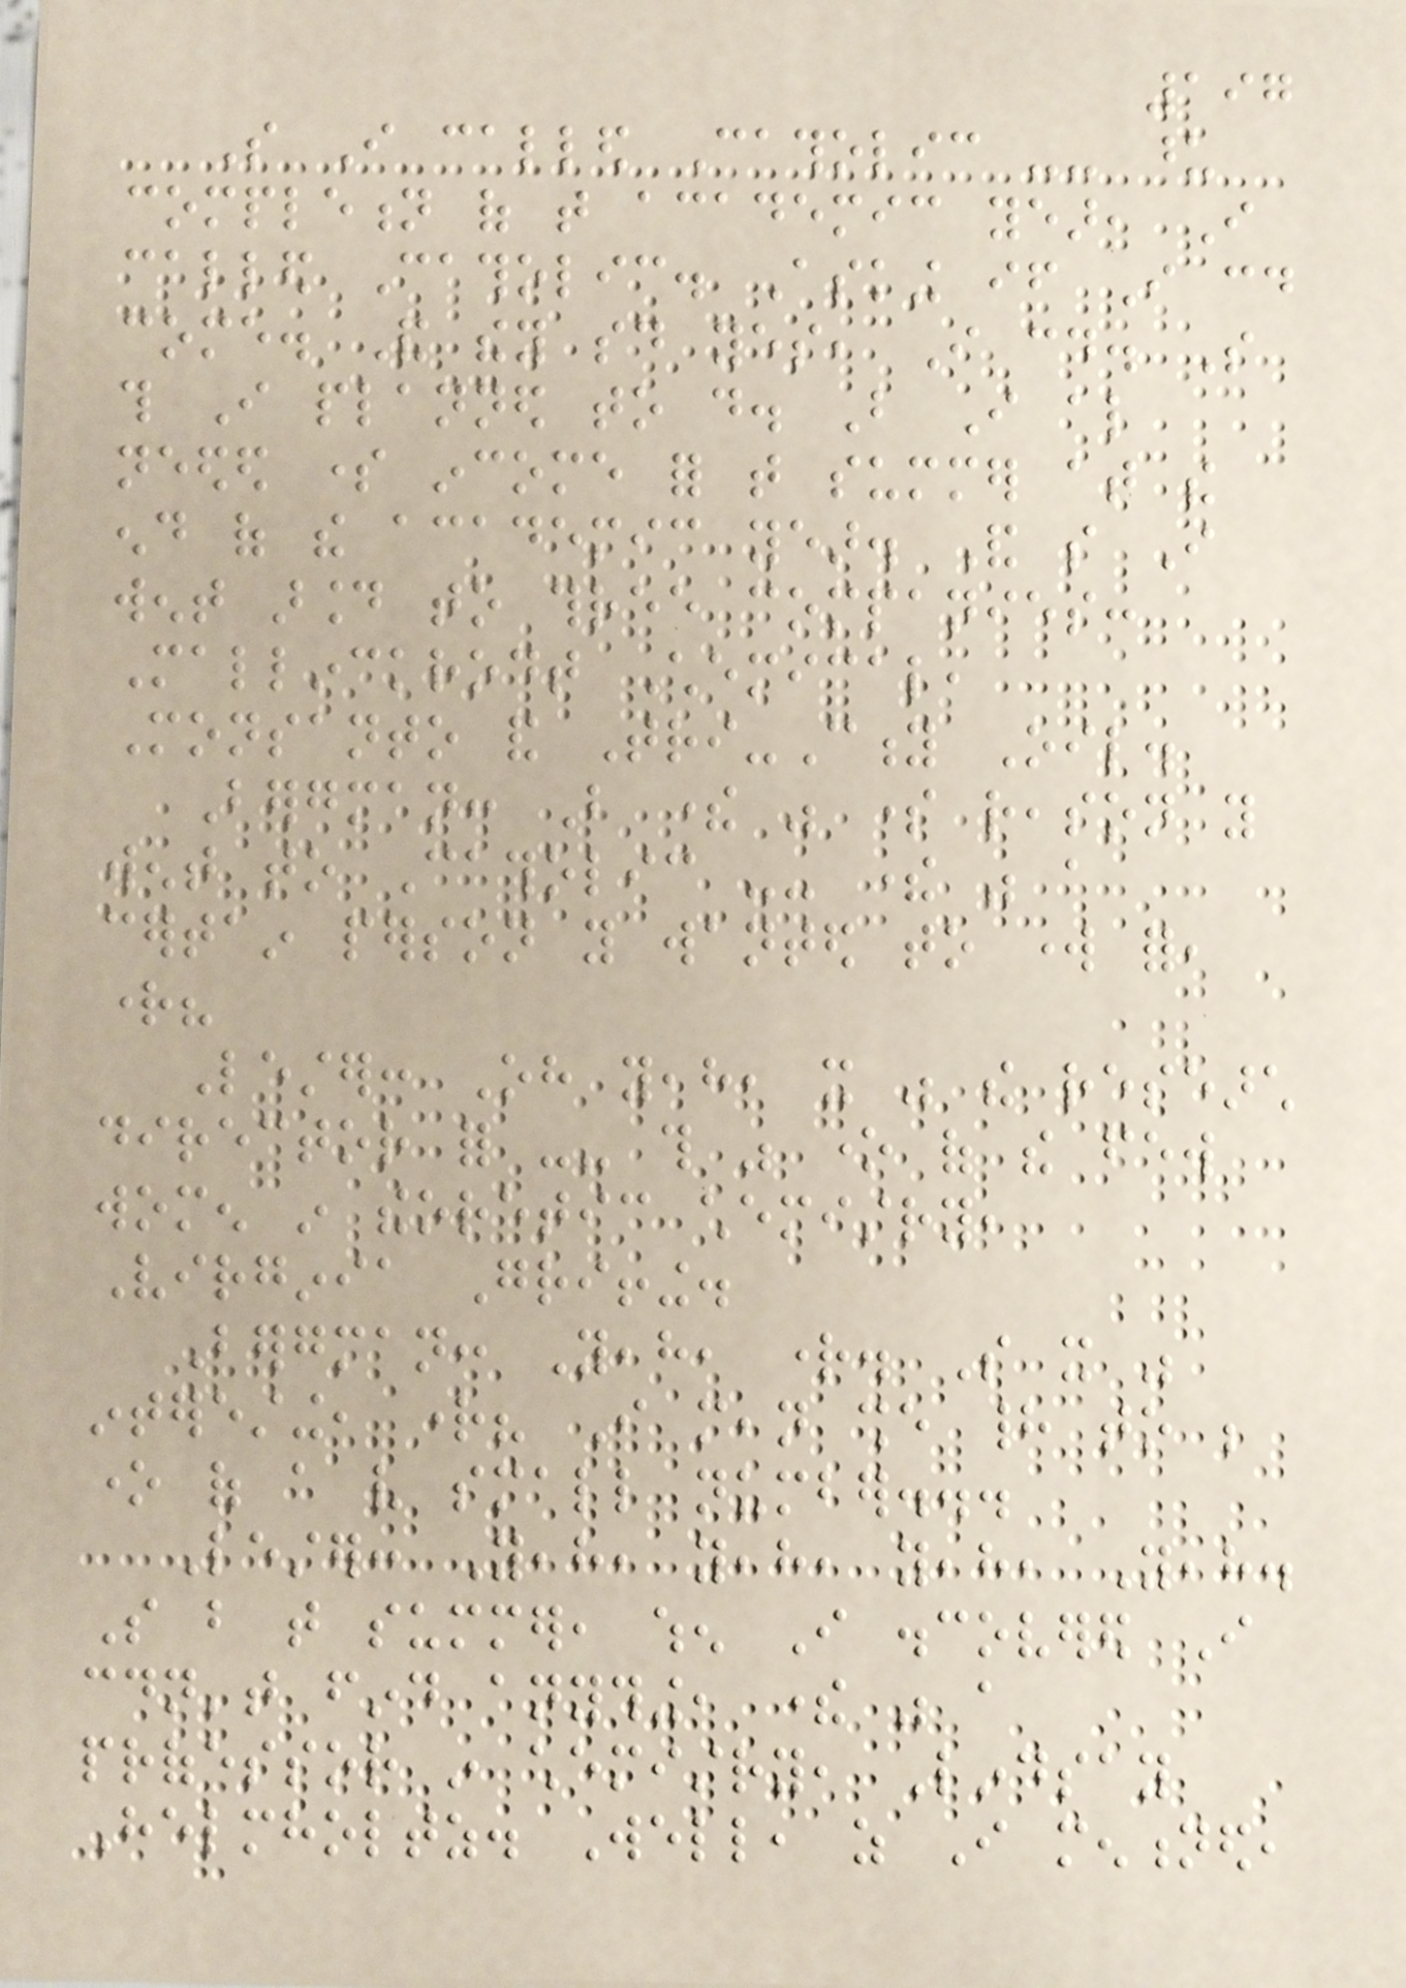197
So I called Catholic -- upon
completion of that academic year, I
called Catholic. Asking if I could
come. And they said yes, I could. So
this I planned to do. But I also
needed some income for that summer at the
end of the academic year. And so I
went around to three companies:
Mallinckrodt Chemical,
Monsanto and Tri-City Oil.
Bergman: But there was some reason you
went to Catholic -- there was a
certain person you wanted to work for,
right?
Lester: Oh yeah, it was the research
director for -- this was one of the few
women in theoretic chemistry,
Virginia Griffing.
Bergman: Yeah, right. So it was
interesting, right? I mean she had to be
one of a very small number...
Lester: Yeah, yeah, yeah, Yeah.
So but that summer, when I discovered I
couldn't find anything, there was a
professor in chemistry, Lindsay
Helmholtz. Well, as I mentioned,
